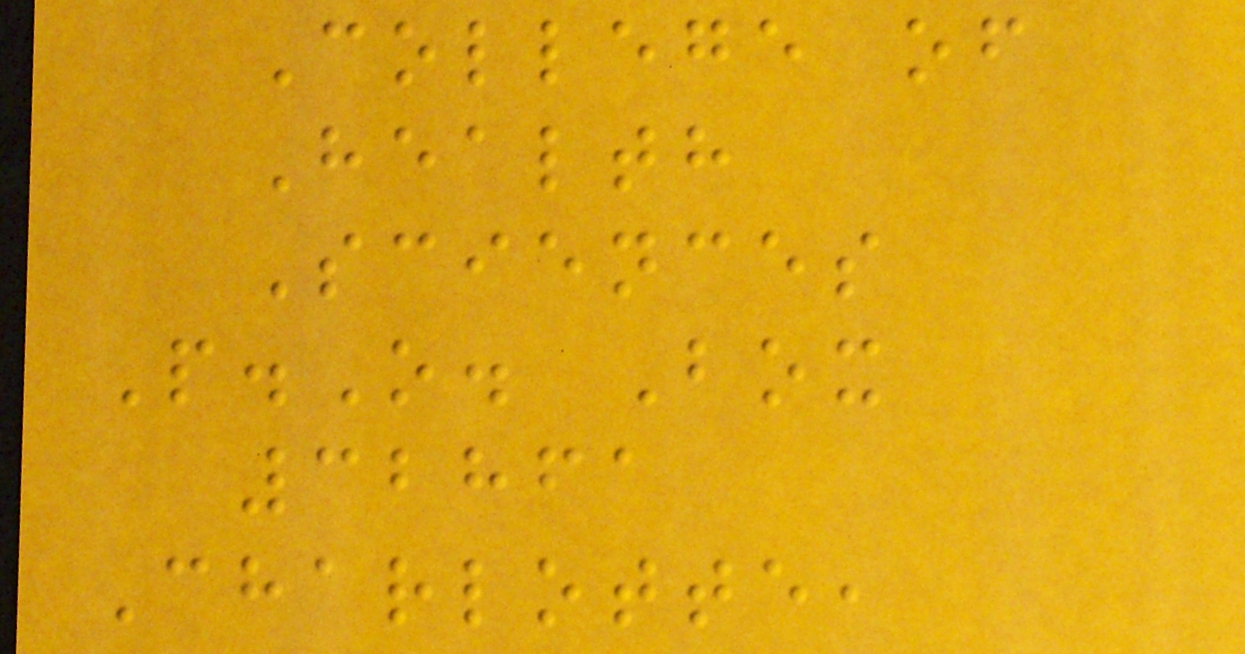College of
Health
Sciences
P.O. Box
32861
Charlotte,
